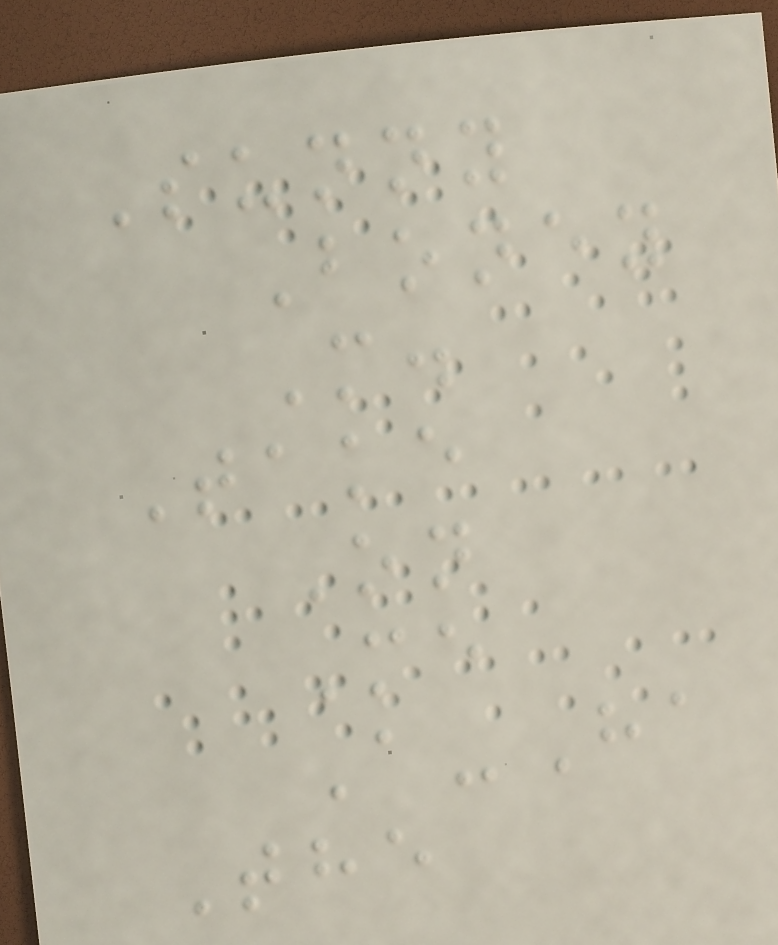Sunny
Boney
M.
Take
On
Me
A-Ha
The
